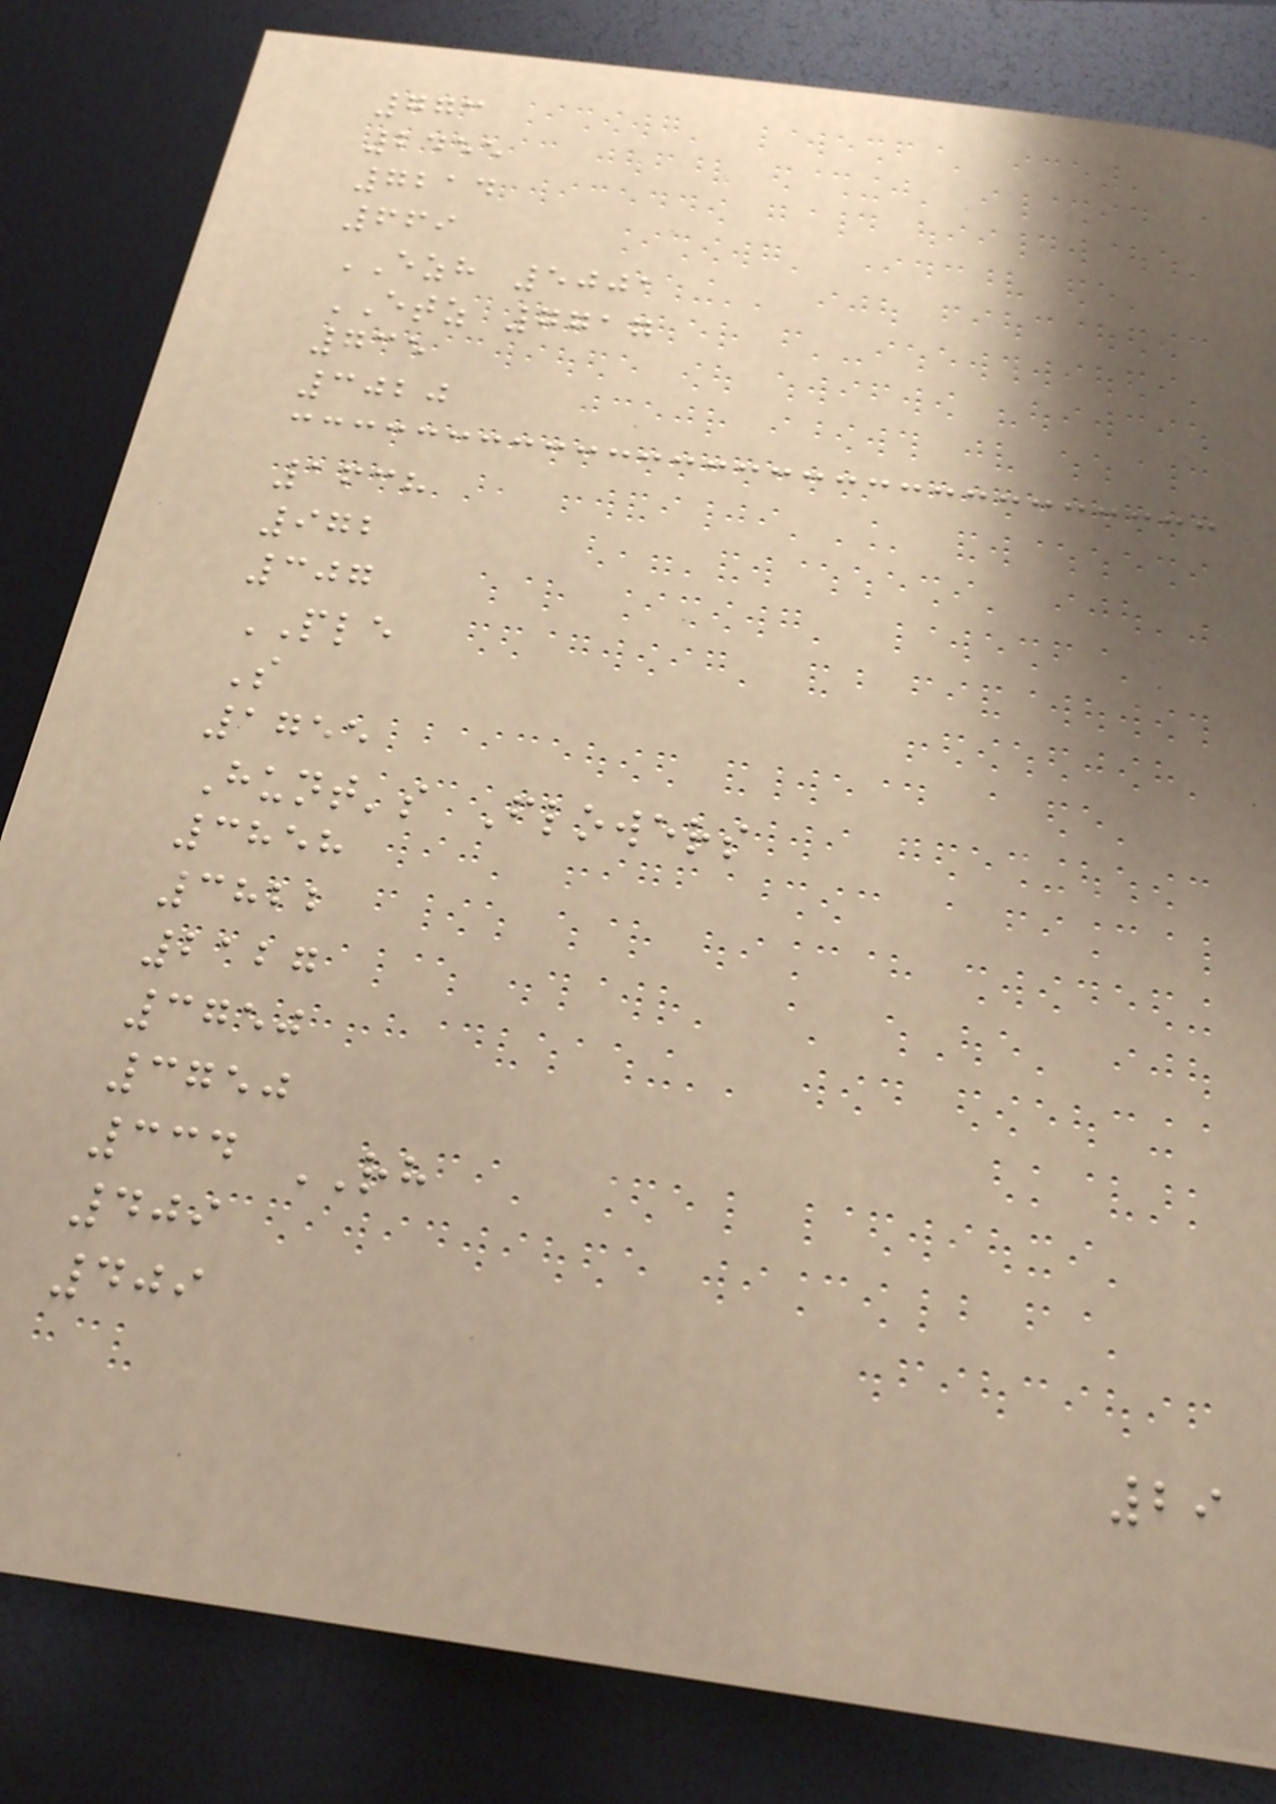773
2455
7214
669
EZH 5001
ETZ 7717
735
3020
1638
972
307
PLE
S
1755
Hunt's Flowers
3858
3822
2127
3750
3750
334 RH
409
409
29
